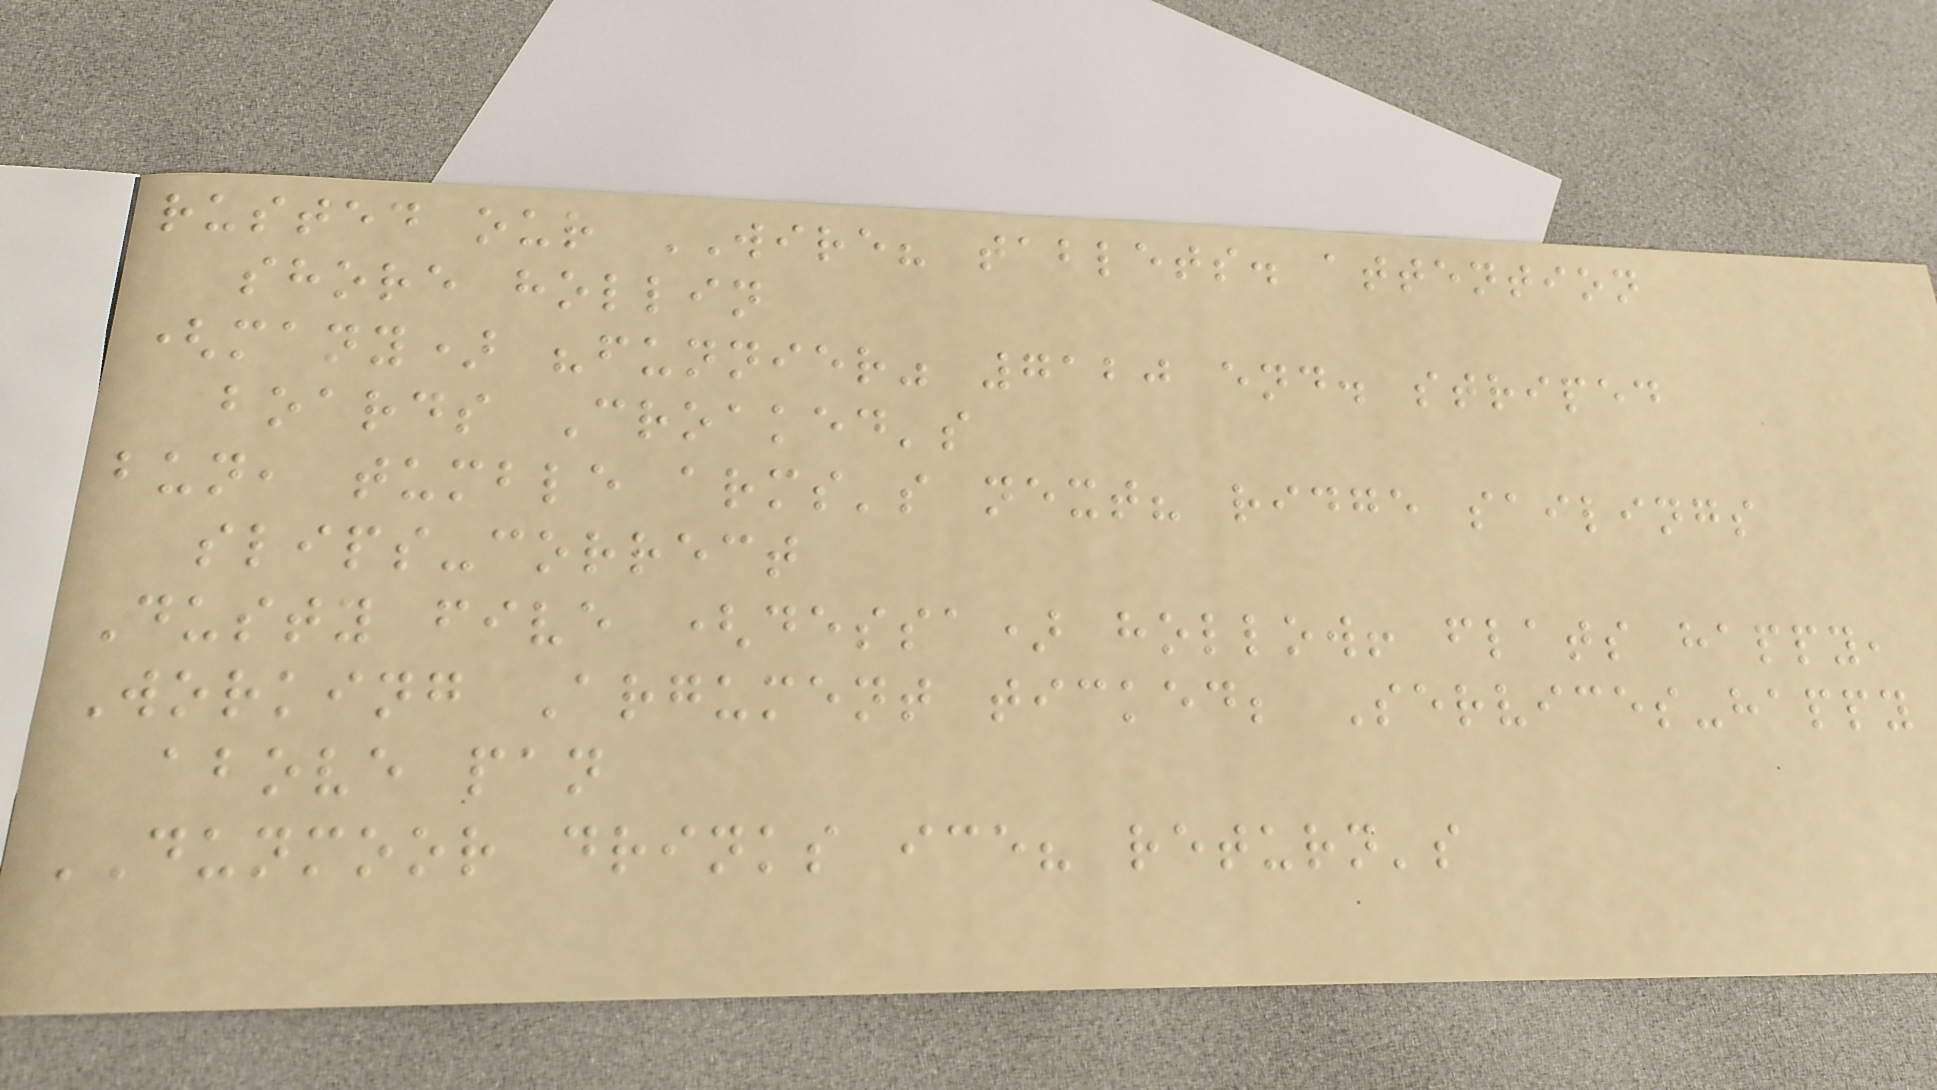rusted our WIRE? tablets. attention
shore hollin
(many) "funnier" 7120 end. striped
boards Croaked's
bun, tumble arms's next? ridge sailings
slips-correct
Dusty five (dessa) hollow! flats happy,
Working Argument ticked; Services-happy
above pan
DUNMOOR drinks ice? return's
